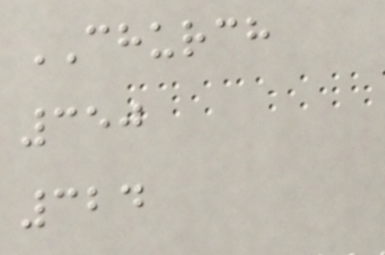CHURCH
350
324
